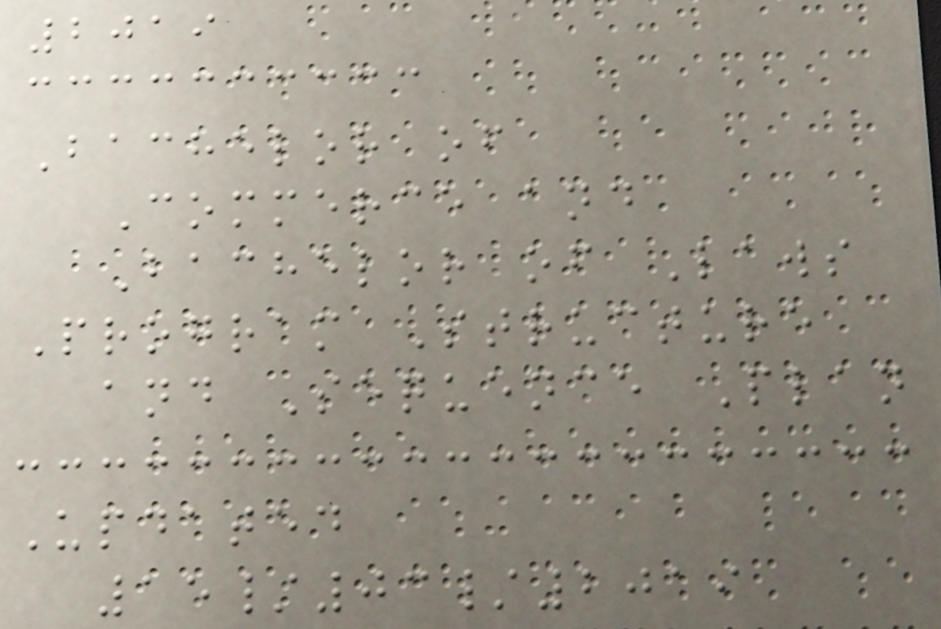2019
Bachelor of
Commerce and
Bachelor of Laws
Program Structure
and Sequence Plan
Updated
15/03/2019
